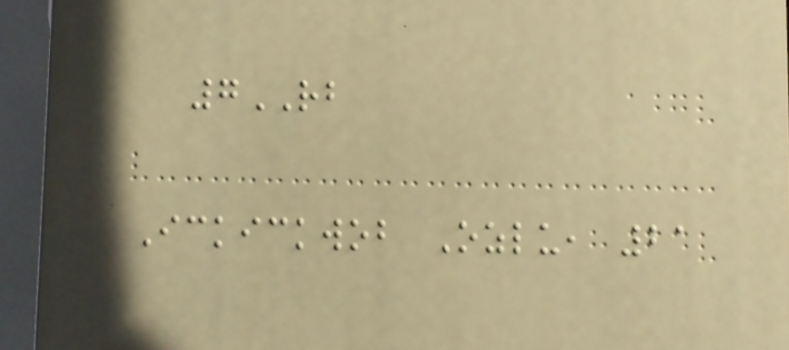7RB
Ickickwob Ozlu, 21
